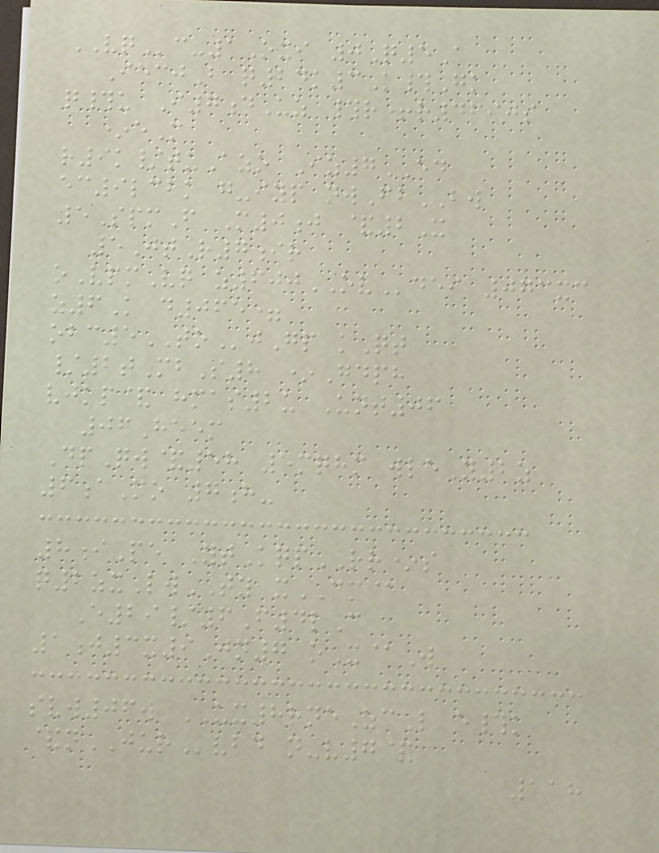VQc-1Oxi 0Q5A
IecjB q24k3K#Gk
q#u I7dUz #r+r4690s
*eM
r9k/tuAzo Iz7ED
ec9lcbk g-iyp nwFbBW
5SpmF M0j &2X
5JtR7ir
oVpmVq z600OVdei 073xc
z6K d065=
obc5TOjGp kQt
/2tMbS8 *Gdph
vjkp& hmas2u Unt06
06Heem
DpQw&58 5mqhm wleY2z
6aMo 7h-
8iPe YtKqpRR*s
q2zxLwTY xCM@
E29/6F4lC
1j3x9Jn7 oX@W
svw06w UX8rneZcL e#k
&nJURvbd n-v7&
118
